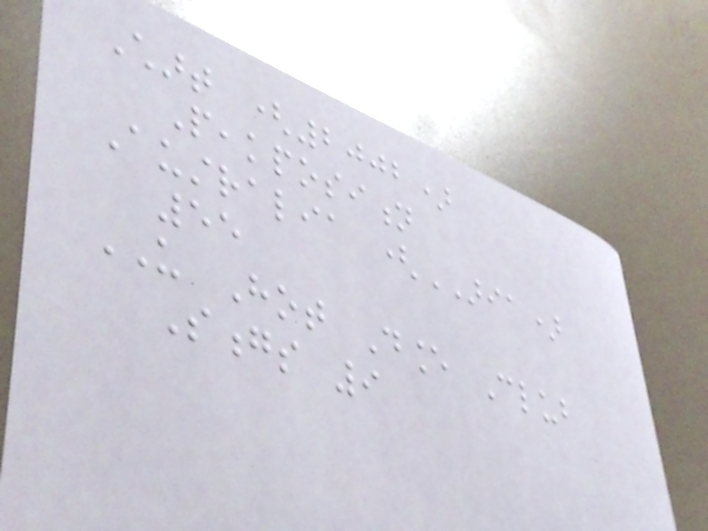Chart (2002)
Peakposition
Australia (ARIA)
55
US Hot Dance Club
Songs 9
